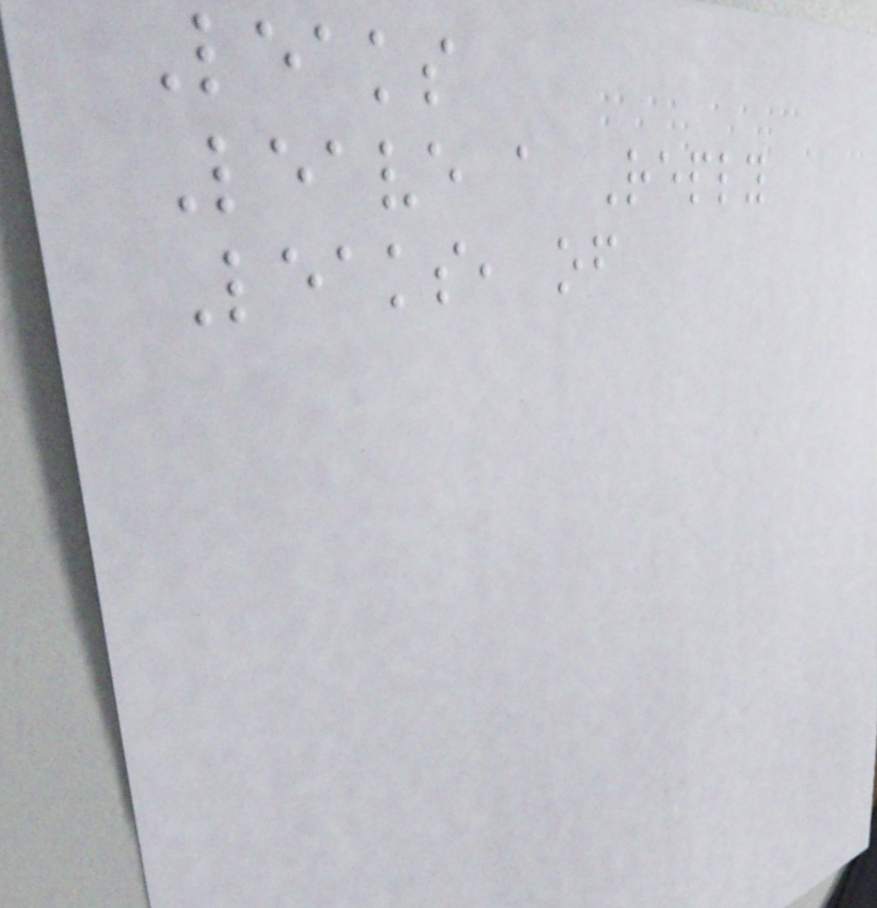Leaks
Leave a Reply
Leaks, of
